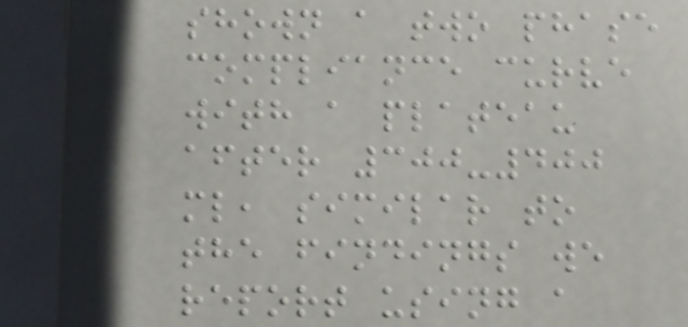shown a two phase
compliance curve
with a plateau
after 300-400
ml, similar to
the findings we
report using a
